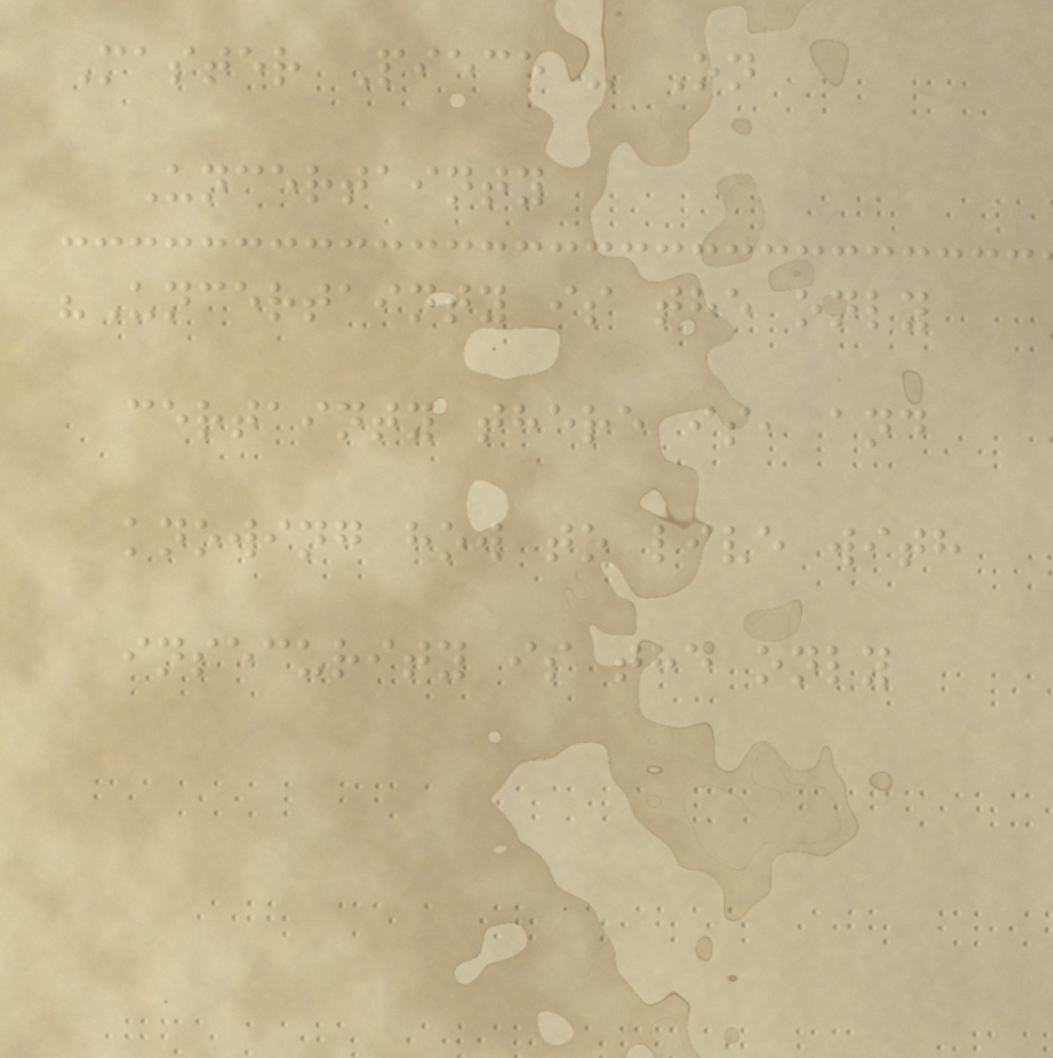Master Piece - On
Uncertainty
"Uncertainty is the only
certainty there is, and
knowing how to live with
insecurity is the only
